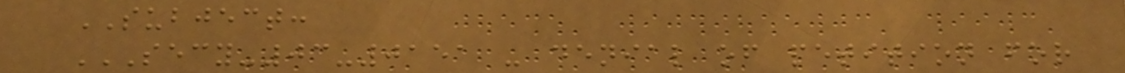SUBJECT:
SECY-03-0151 - DENIAL OF PETITION FOR
